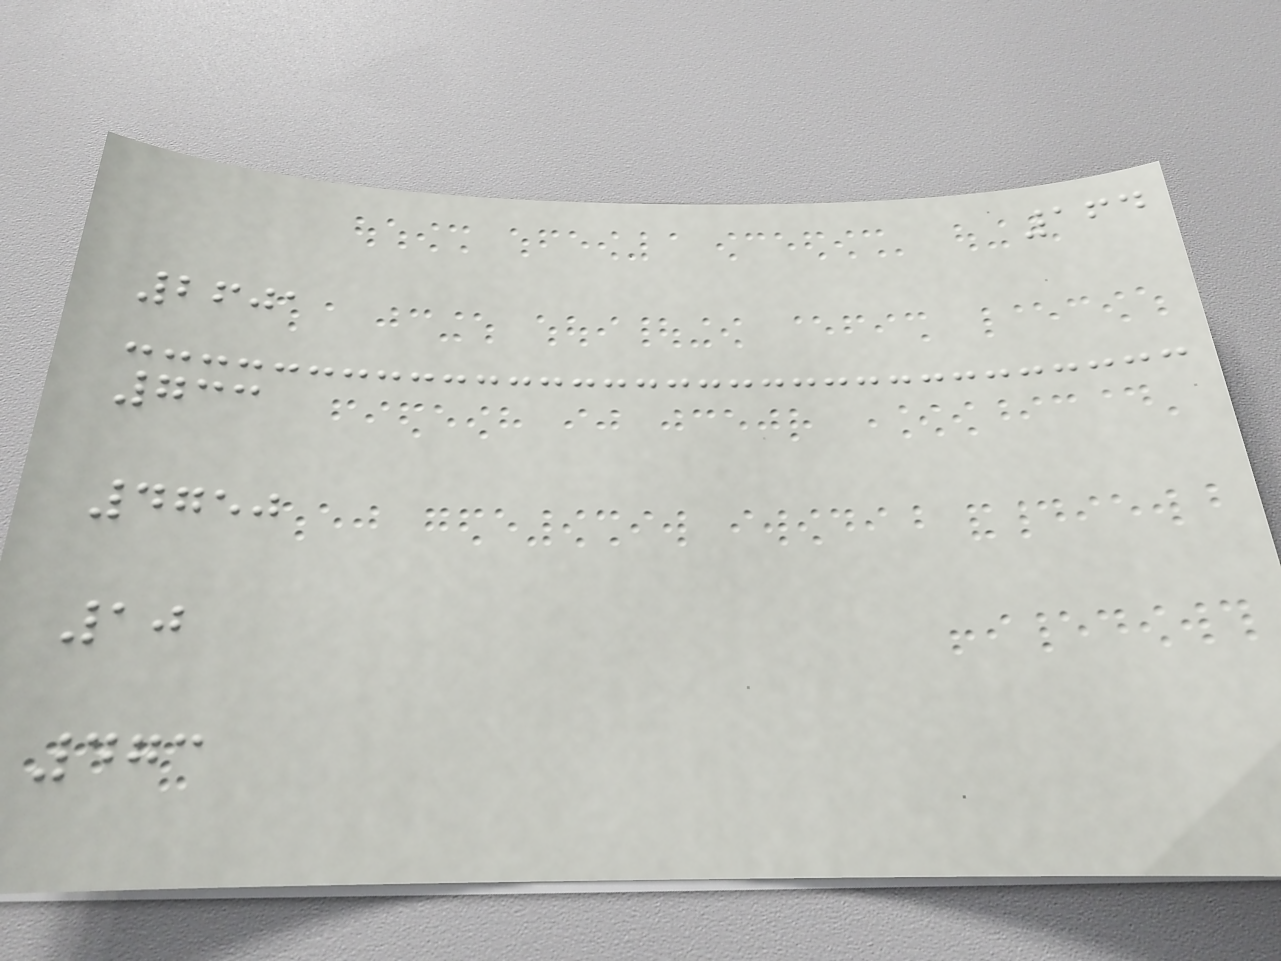164
2601
733
4750
10
473
